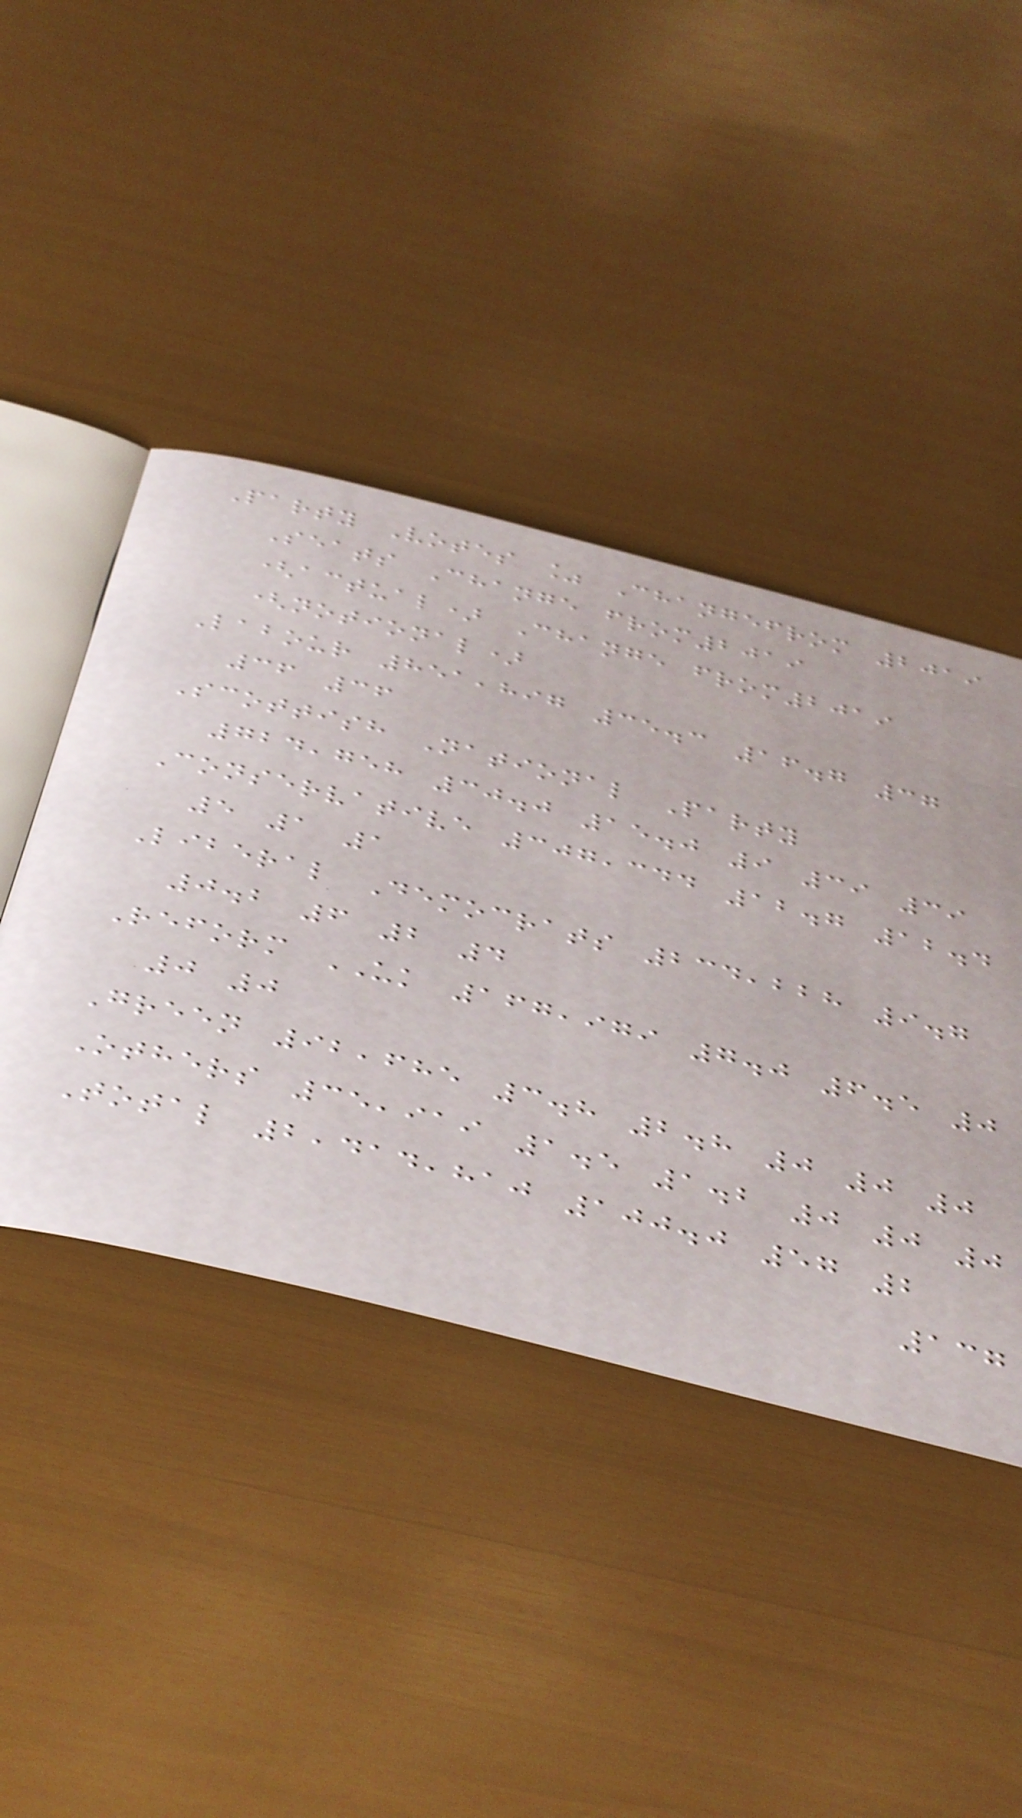Party Votes % Changefrom 2019
Seats Change from2019
(actual) Change from2019
(notional)
Labour 851,897 35.3 16.7 37
36 36
Scottish National Party
724,758 30.0 15.0 9 39 39
Conservative 307,344 12.7 12.4
5 1 1
Liberal Democrats 234,228 9.7
0.2 6 2 4
Reform UK 167,979 7.0 6.5 0
0 0
Green 92,685 3.8 2.8 0 0 0
Others 35,919 1.5 1.2 0 0 0
Total 2,414,810 100.0 57 2
137
